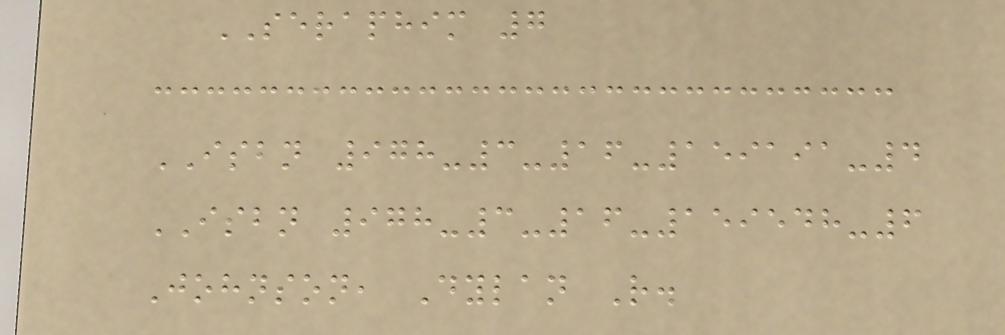SERAPHIM 7
ISBN 978-3-16-159191-4
ISBN 978-3-16-159548-6
Johnson, Dylan R.
